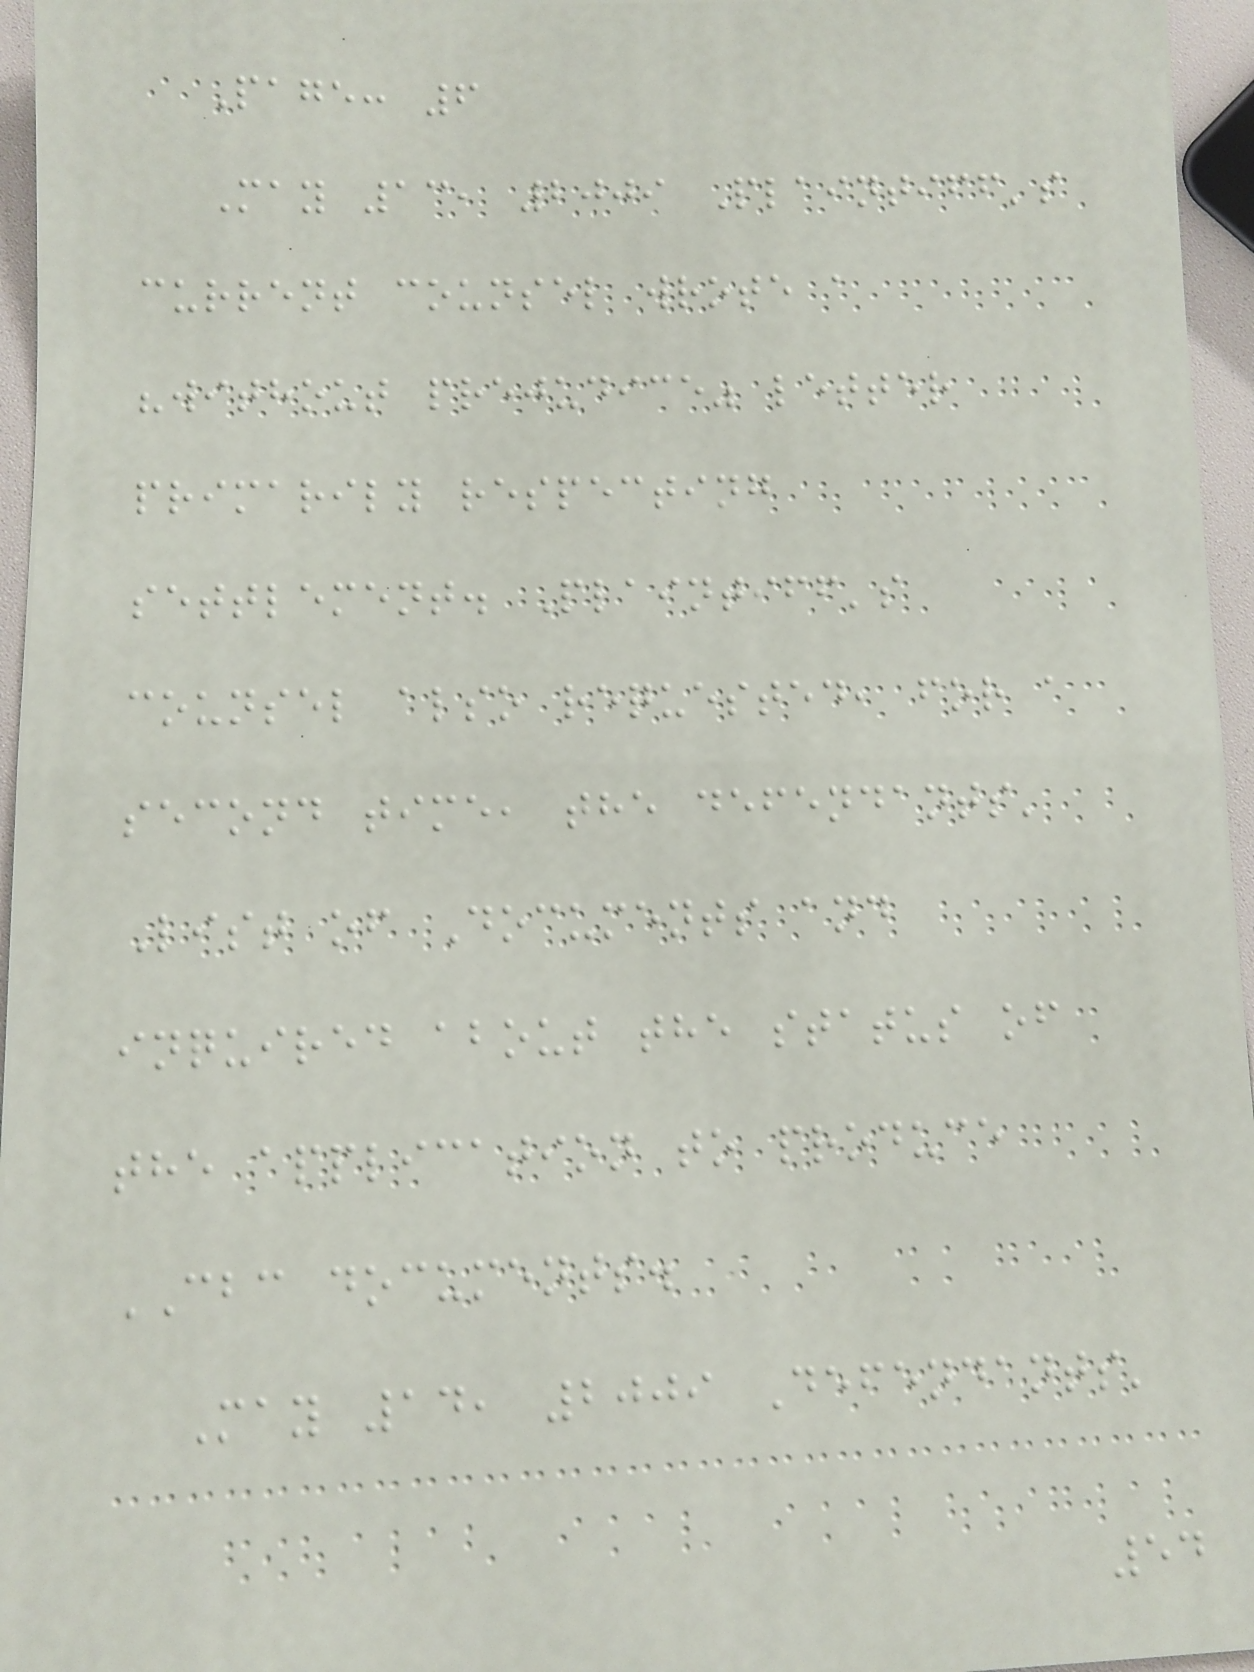Page: 6
May 13, 2009 Plaintiff's
current counsel wrote a
"without prejudice" letter
primarily respecting
settlement. Plaintiff's
counsel also requested, for a
second time, the defendants'
List of Documents and
inquired about the status of
the application to produce
CBC documents.
May 14, 2009 Defendants'
54
